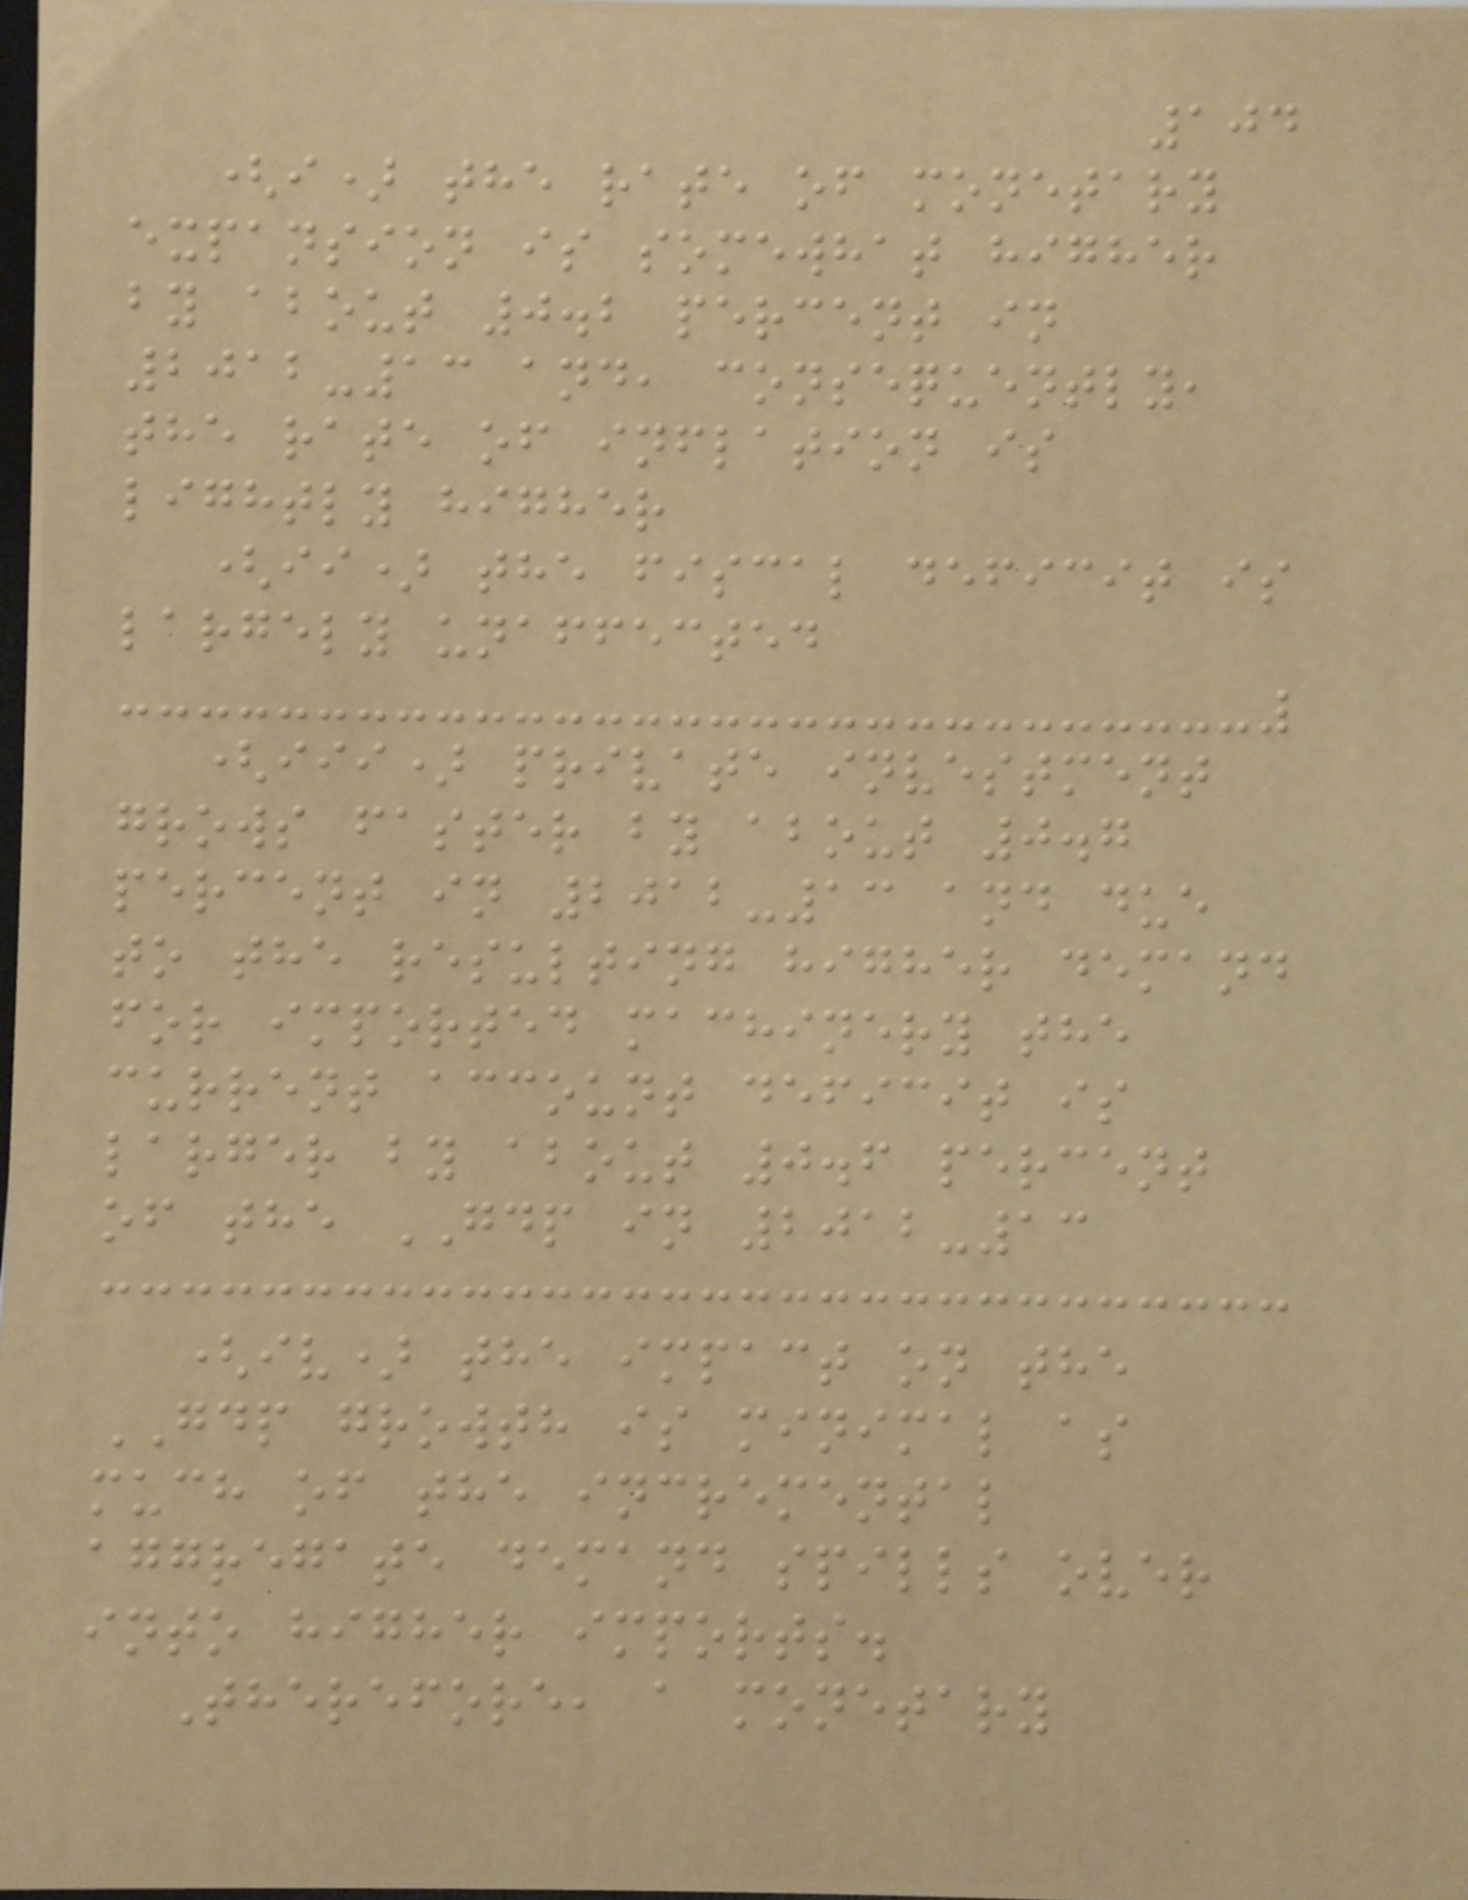104
(i) the rate of monetary
expansion is somewhat higher
by about 0.2 percent in
2012-13 and, consequently,
the rate of inflation is
lightly higher
(ii) the fiscal deficit is
largely unaffected
(iii) private investment
grows faster by about 0.7
percent in 2012-13 and due
to the resulting higher demand
for imported machinery the
current account deficit is
larger by about 0.6 percent
of the GDP in 2012-13
(iv) the impact on the
GDP growth is minimal as
much of the incremental
aggregate demand spills over
into higher imports.
Therefore, a monetary
